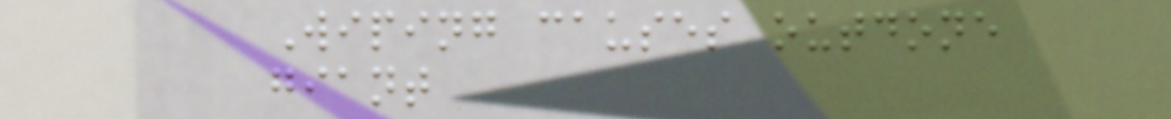Wiping causes outdone
giant
